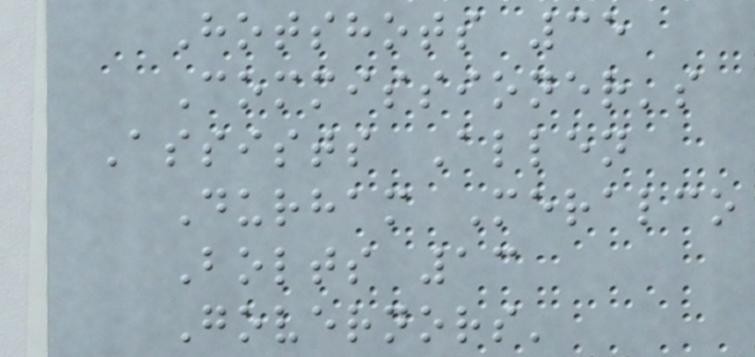Hotshots 35
Commissioner's
Assists Allen
Durham Meralco
Bolts 13
Governors'
